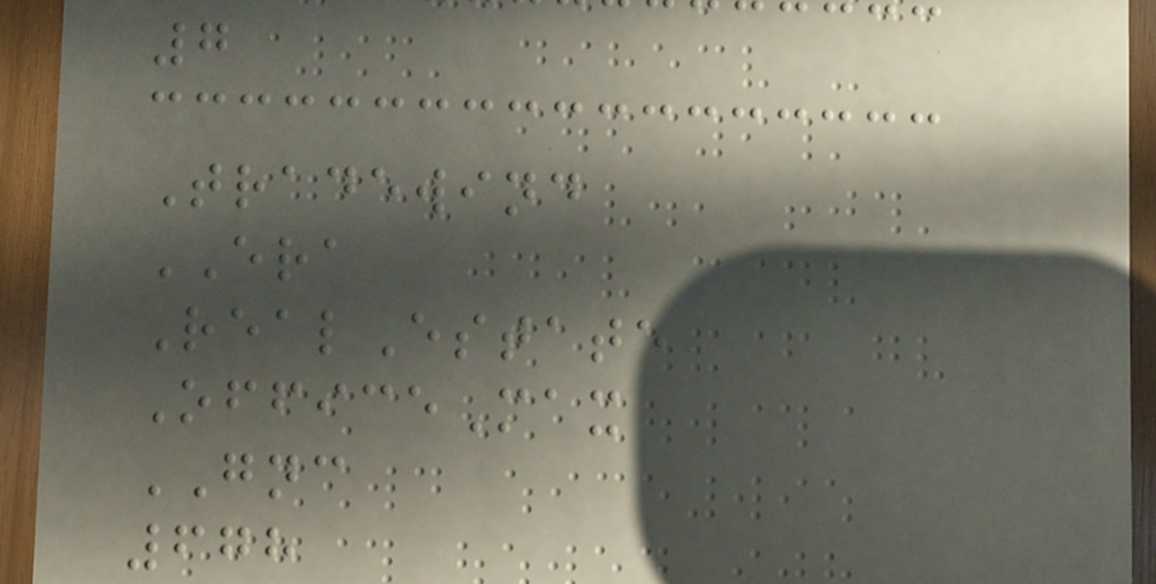7
Tradewind
ERA
RealEstate
OfficeMax
GNC
678
